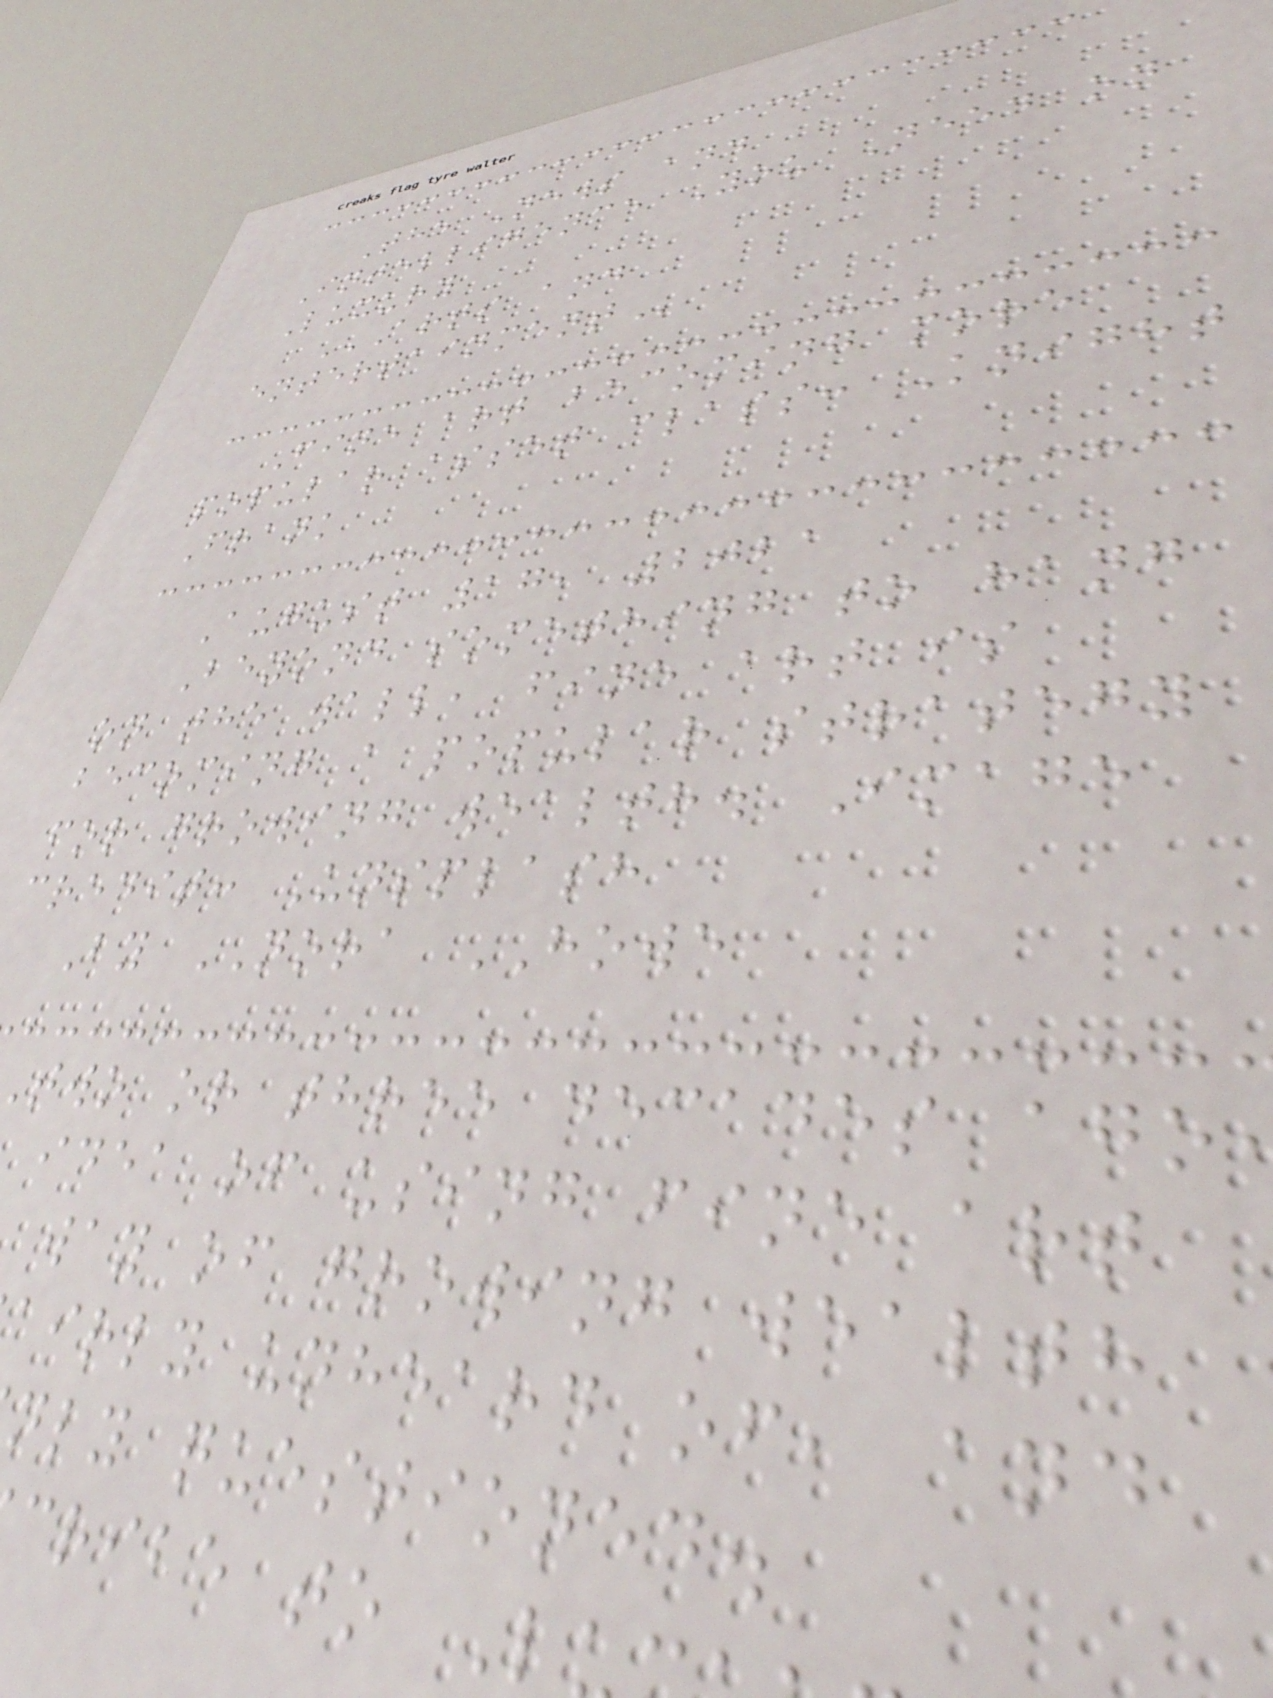The News and
Intelligence You Need on
Luxury
ARTS AND
Fine art becoming more
popular asset class: Knight
Frank
August 17, 2021
Beyond something to hang
on the wall, fine art is
becoming a popular strategy
for growing wealth. Image
credit: Unsplash
By NORA HOWE
two or three decades ago
idea of using fine art
way of growing wealth
airly unheard of, and
nly questioned.
cribe to L
